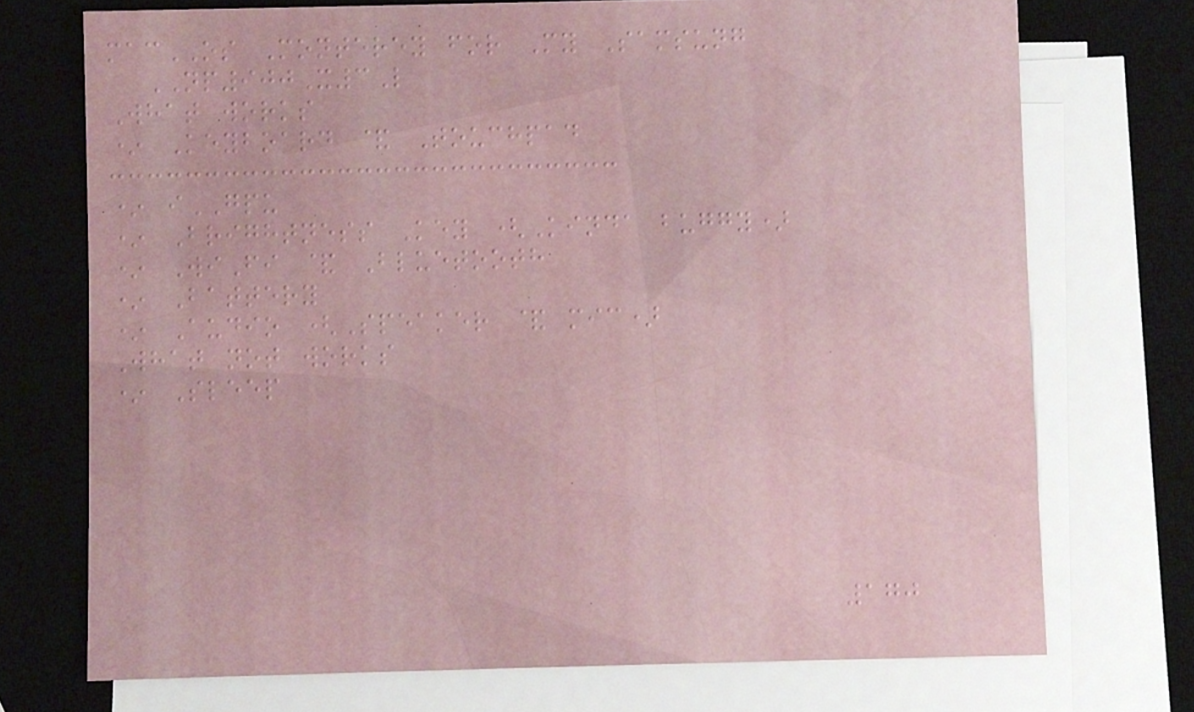macOS Monterey for My Samsung
NP900X3L
What works
* Keyboard & Touchpad
* iGPU
* Brightness Key (Kinda buggy)
* WiFi & Bluetooth
* Battery
* Audio (Speaker & mic)
What not works
* Sleep
170
